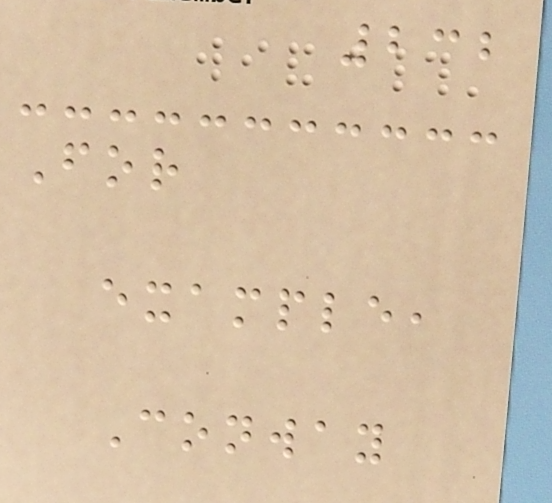232
For
example,
Conway
